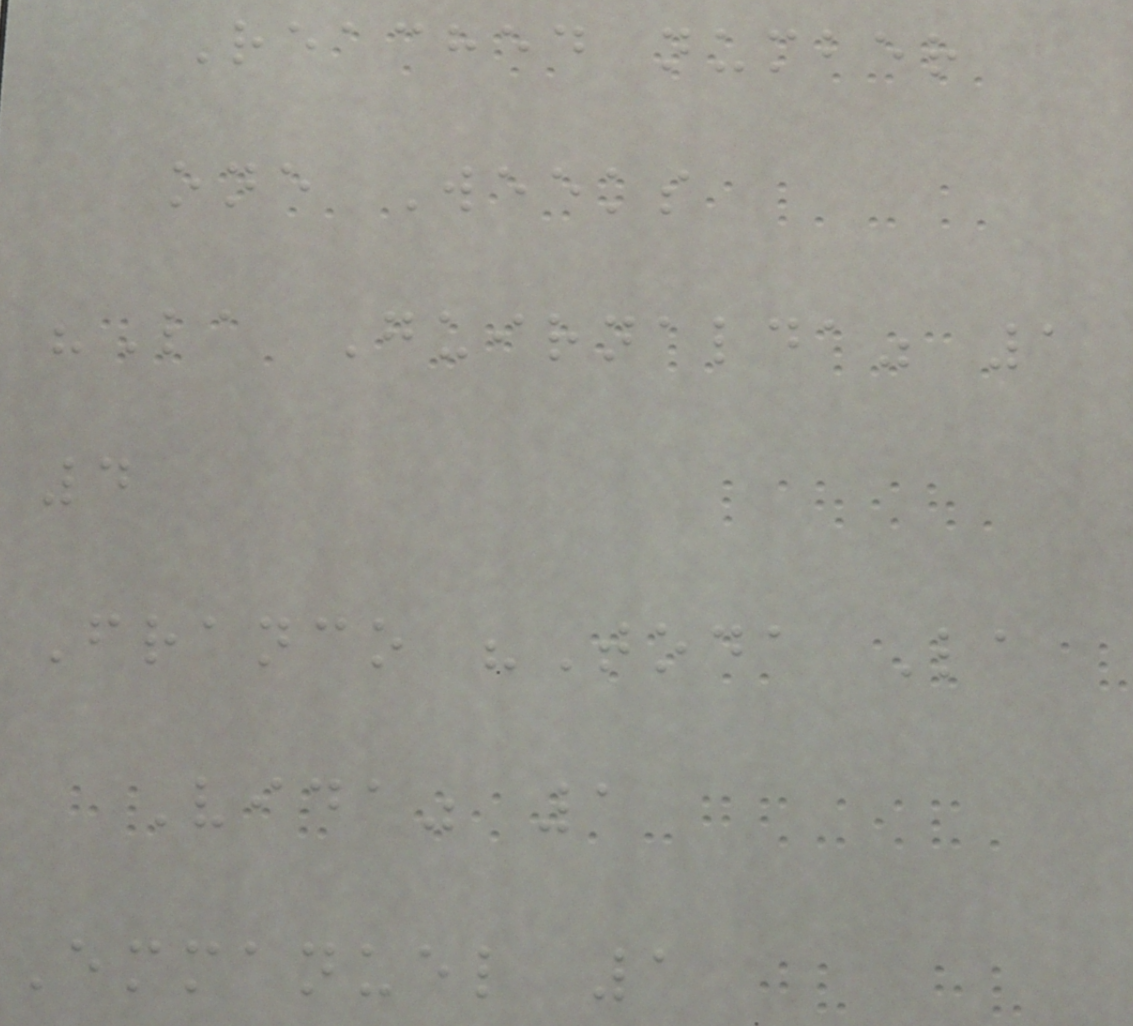Reached number
one Weeks
"La Guirnalda" 1
4
Franco "Toda La
Vida" 1
Emmanuel 1
